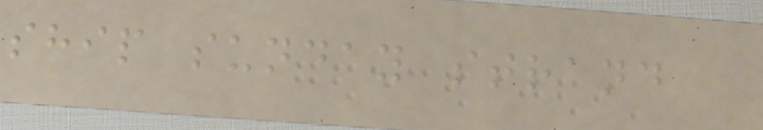ship sunday strand
